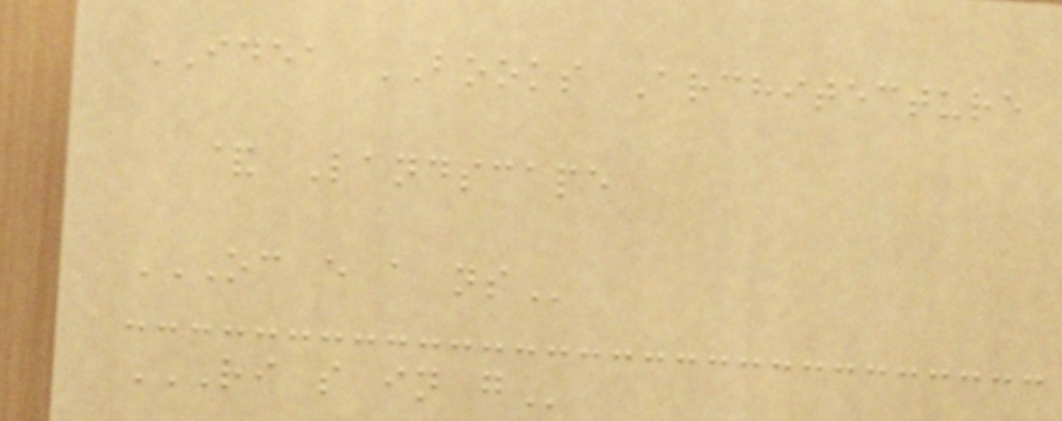IDEA BOOKS Architecture
& Landscape
OC E A NS
RI S IN G
